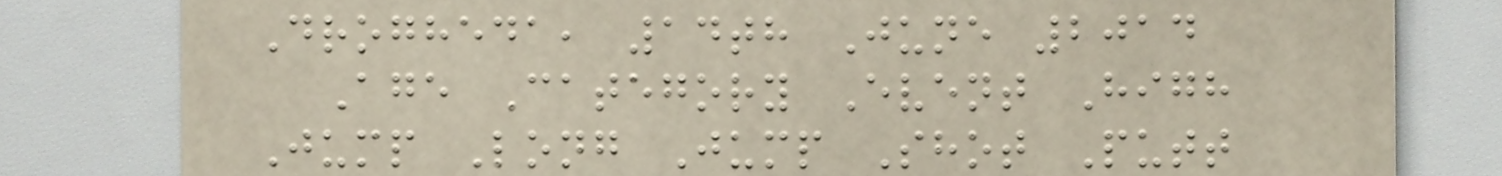Drogheda, 14th June 2014
Age Category Event High
Jump Long Jump Shot Putt
